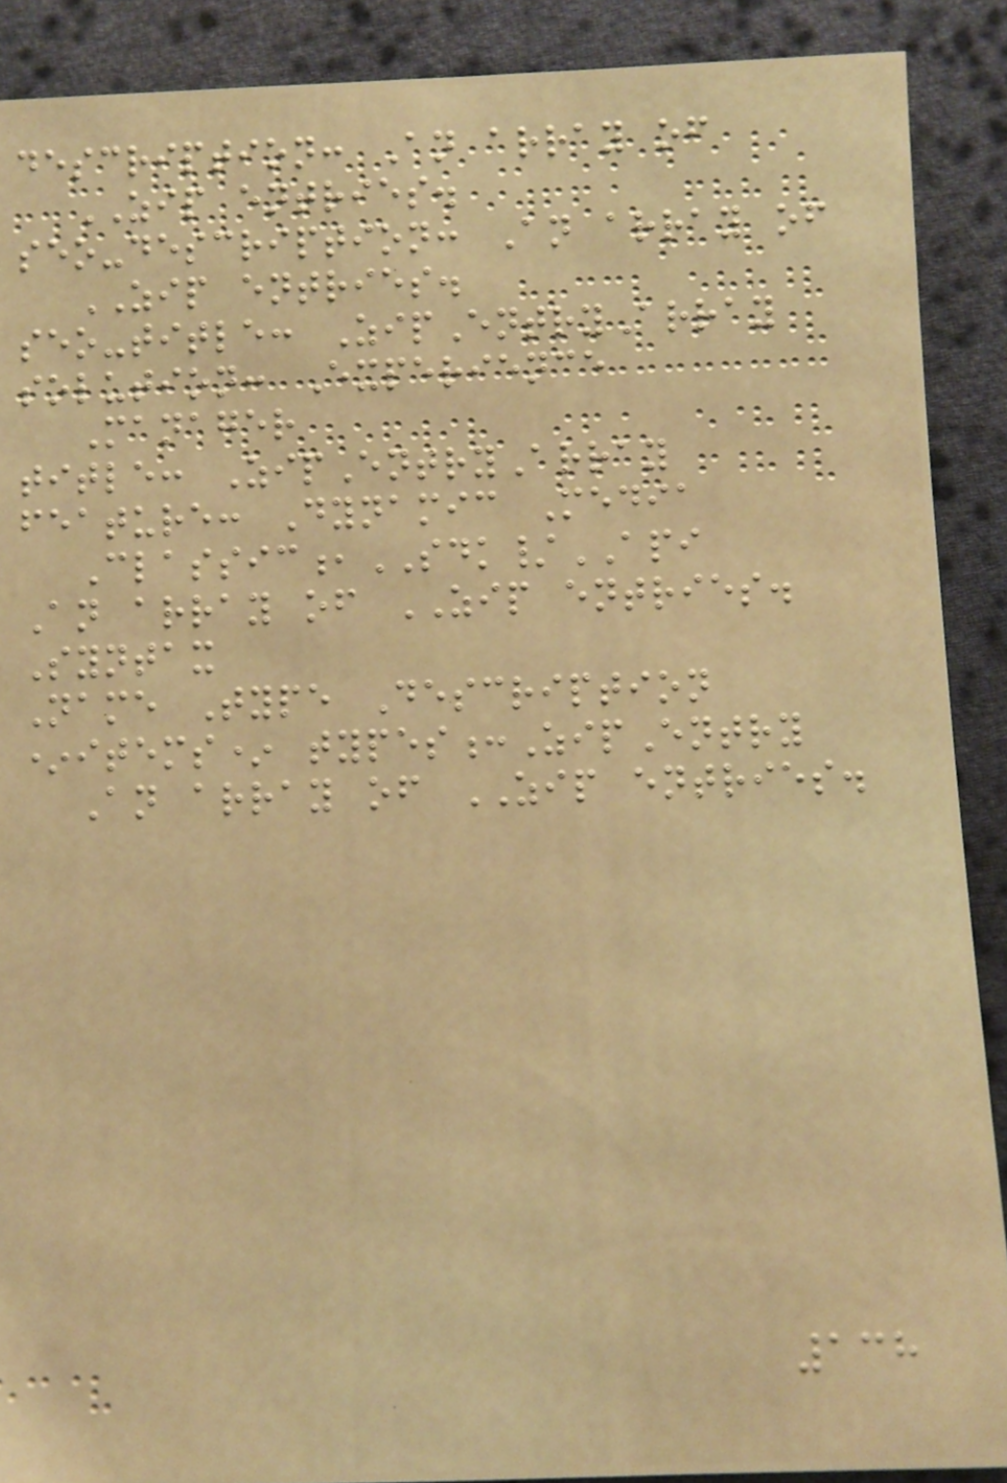description: An array of
ZIP entries.
seo-description: An array of
ZIP entries.
seo-title: ZipEntryArray
solution: Experience
Manager
title: ZipEntryArray
feature: Dynamic Media
Classic,SDK/API
An array of ZIP entries.
Syntax
Name Type Description
*items* types:ZipEntry
An array of ZIP entries.
138
